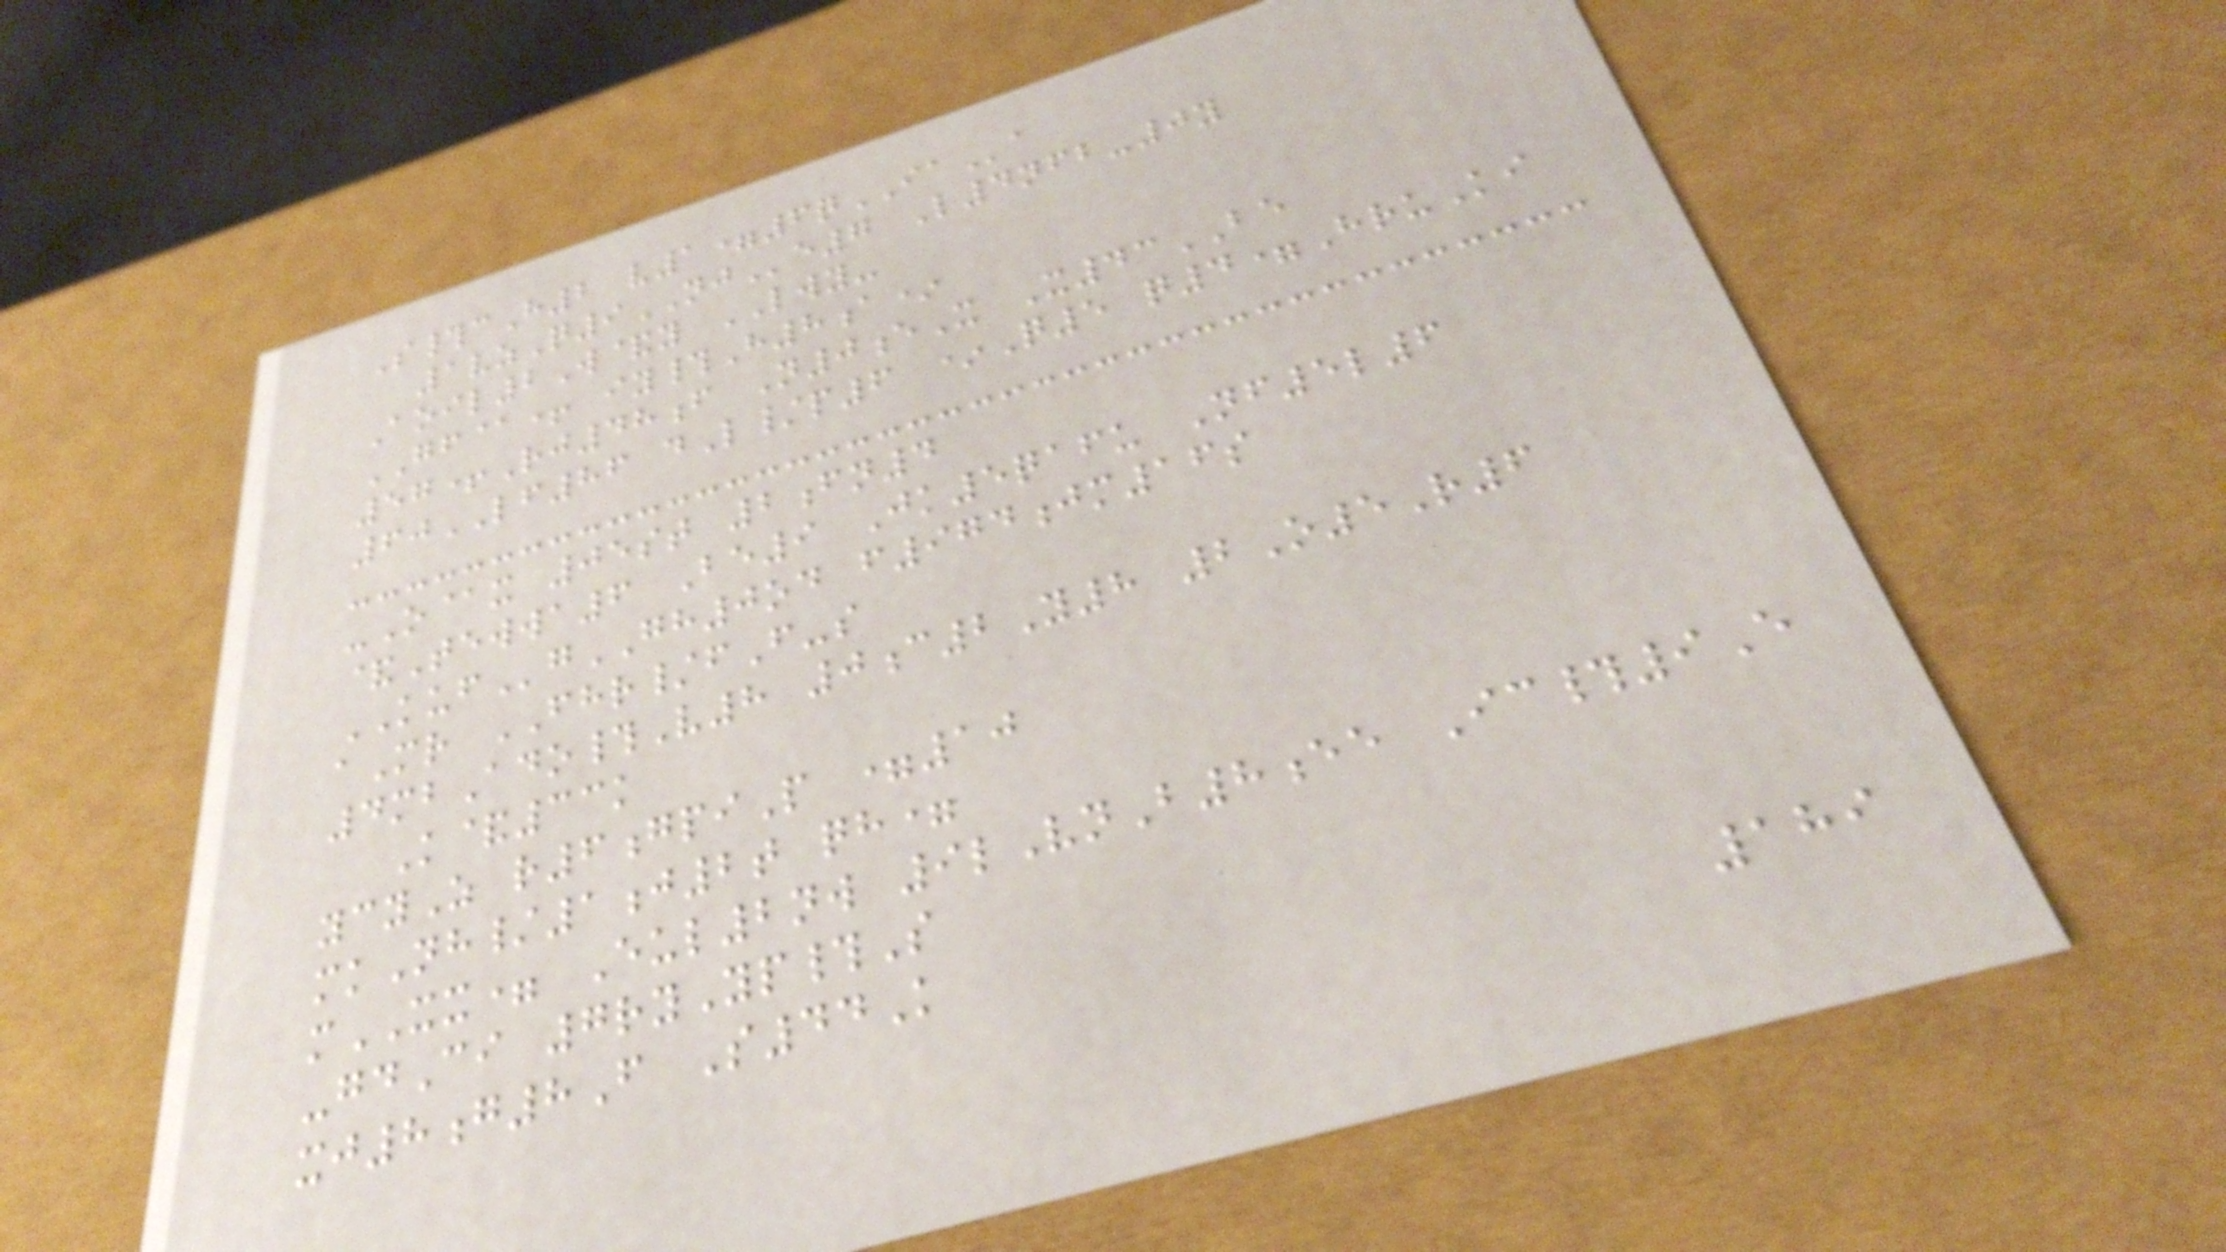S#cH2 v1=6qIAa
1vzQ9NJe7 L4nfb-0y
Aoil2W&y LWY-
GF@+ iy#H8a*
57+Rj48f N0eX X43BE
60LF86 dL/p6 *Q5 q4=HruKi
-O@x 05st 2fn4
&Tewwa6 Be9 Jk5qafu Nf5l6
KUFgGH0od f974jm16s
aMr FHR/fF-s
4mbAdo#V8 0c2Y8 2O5R6
K&33k
ycyZ r6gpiP =10
mkNh/1j2t qh=
mXX= Eul2nw 9lVnB8ee Ic#9E
-gdCi 7ryYp#S
xj8g8F S44K
189
